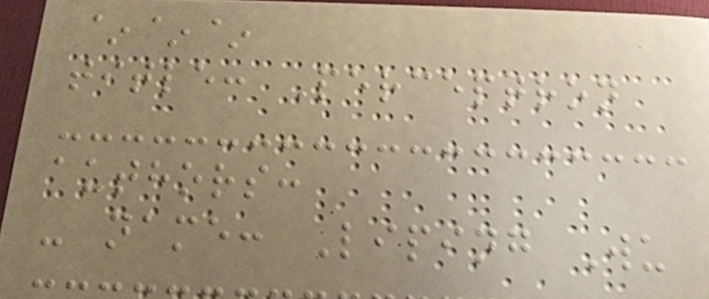~~~
title: Perceptron
authors:
- name: Liping Wu
